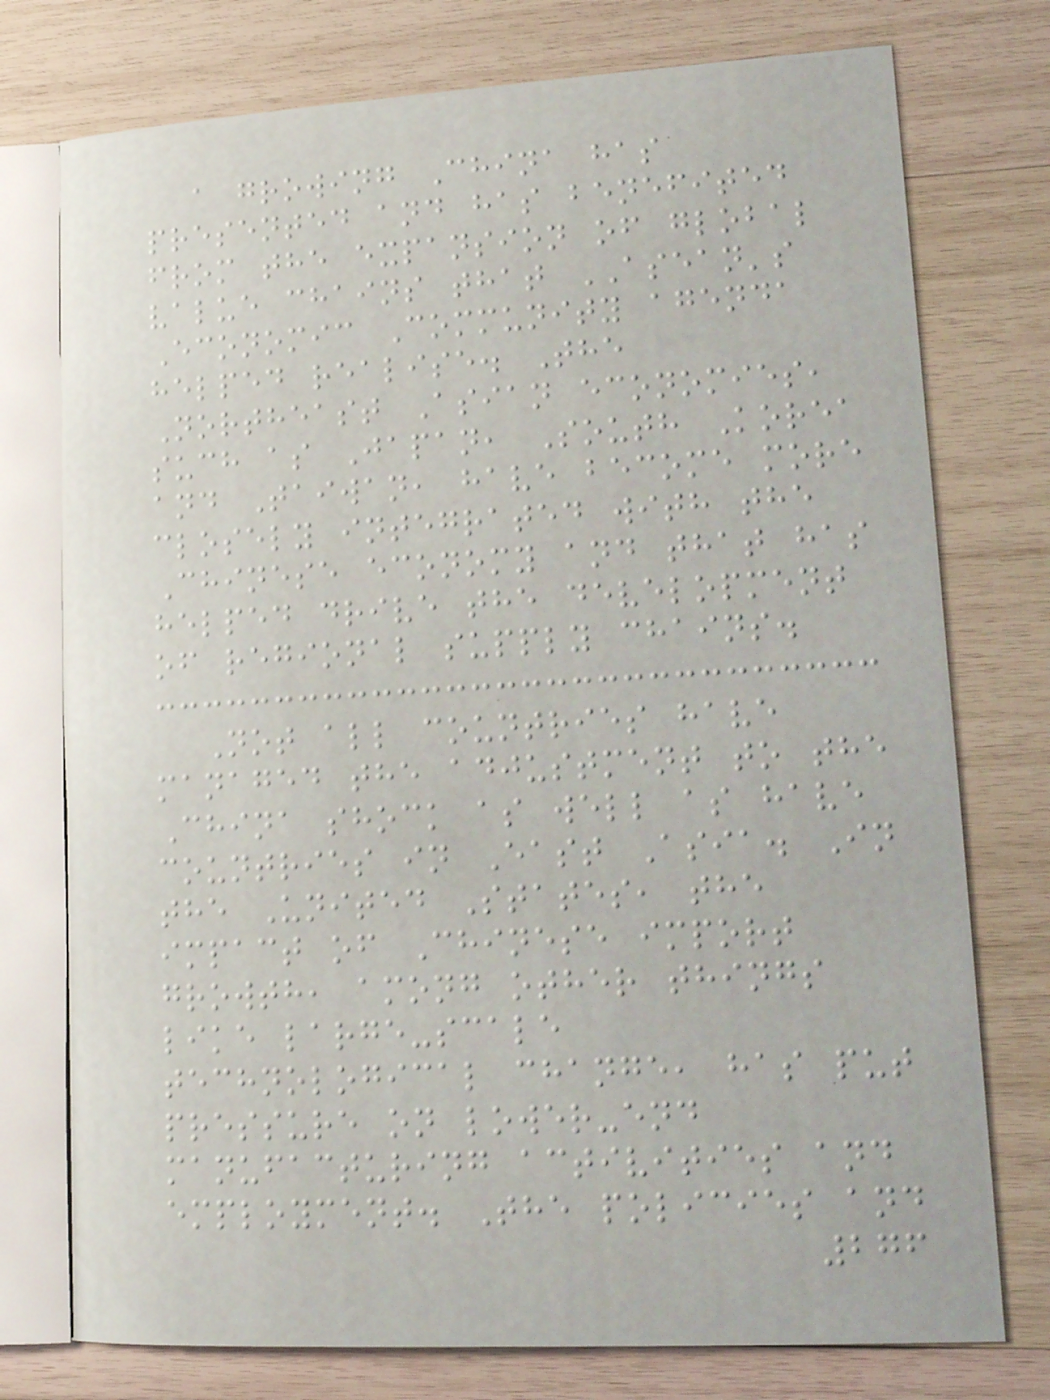a growing China has
presented and has benefited
from the expansion of global
value chains that ASEAN's
Economic Community agenda
helped realise. The
Northeast Asian economies,
such as Japan, South Korea
and Taiwan, have become more
closely integrated with the
Chinese economy and that has
helped drive the development
of regional supply chains.
Not all countries have
managed the adjustment to the
China shock as well as have
countries in East Asia. In
the United States, the
impact of Chinese import
growth, among other things
like large-scale
technological change, has put
pressure on lower-end
manufacturing activities and
employment. The policies and
276
